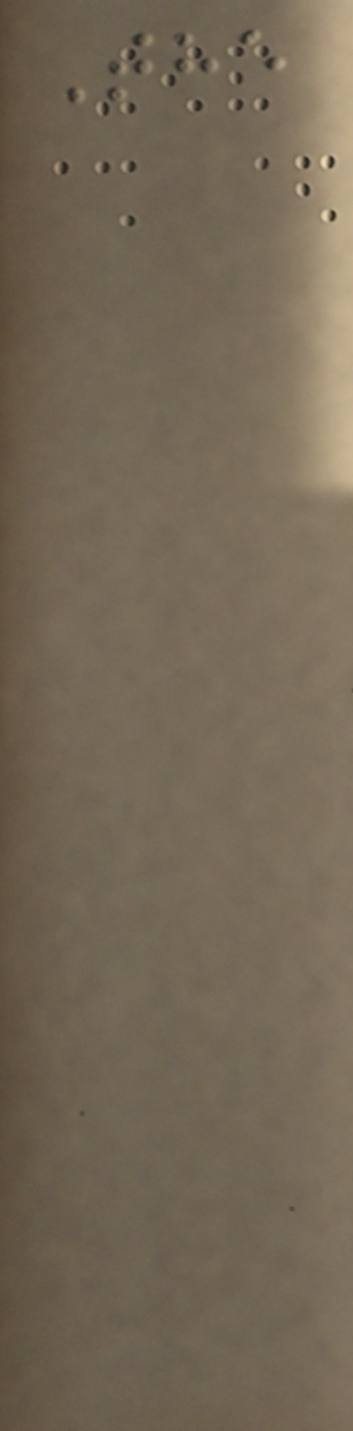The
